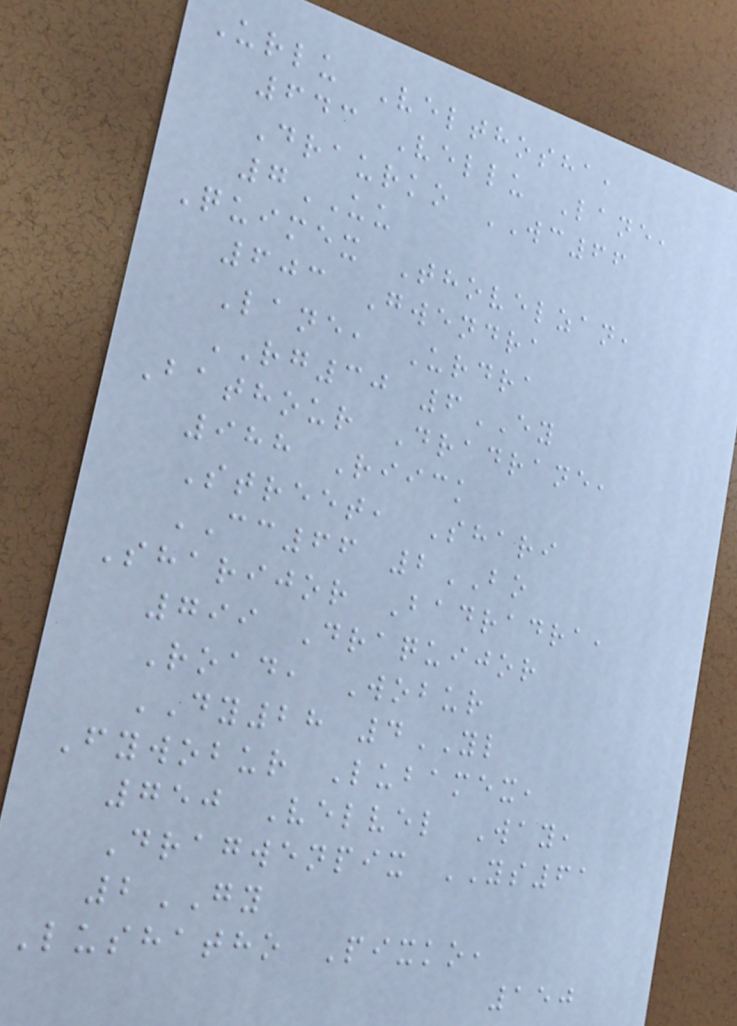Urlu Velthosha,
643 Vellu Lane,
Draurko WC66
7UU
Quimex Thovelzan,
603 Gwendra
Lane, Urdra
RG30 6EY
Bathour Dradrane,
988 Riick
Street, Shari
CC66 2BO
Sharijor Badradra,
799 Draquijor
Road, Wobur
DY28 4YL
Fywobur Lubamex,
750 Velvel Way,
Dragwenpix YS61
2GY
Lushatho Pixko,
150
